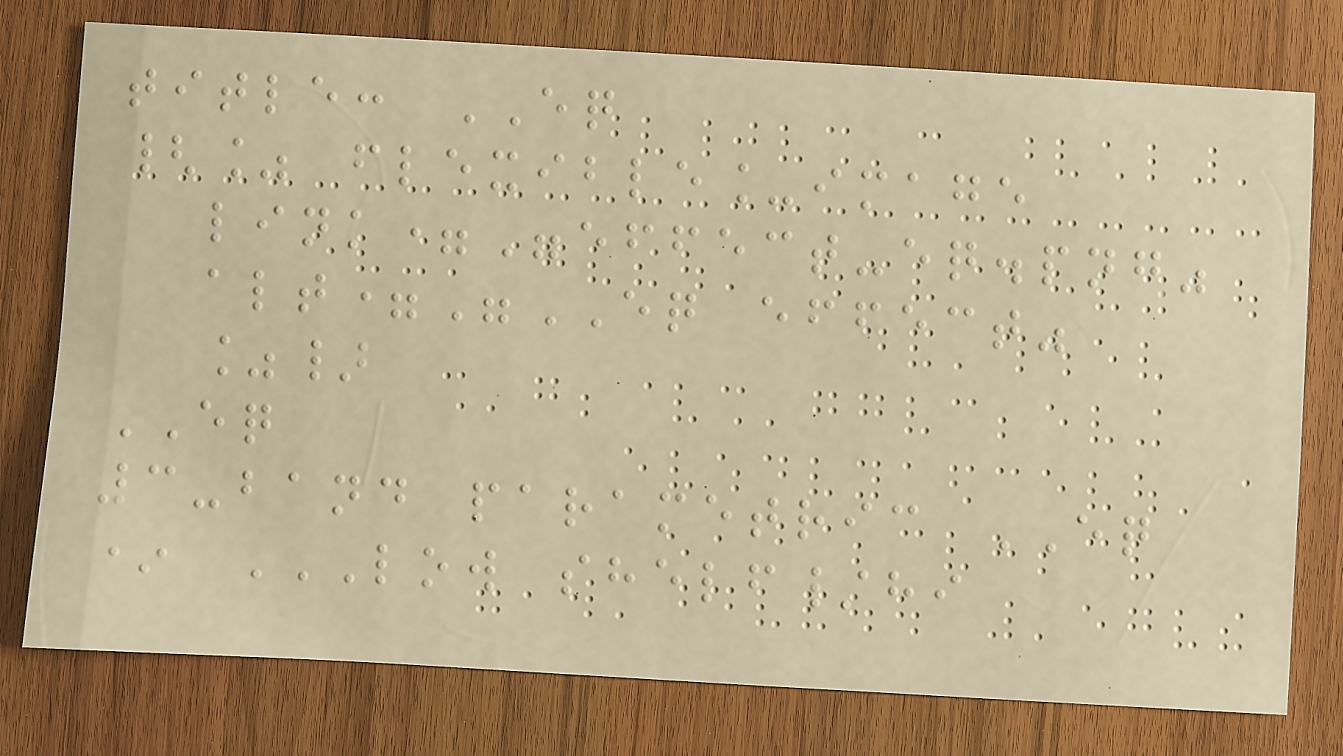title: EQ
{% flexible_image
link="effect-eq.png"
alt="EQ effect"
%}
EQ
3-band parametric EQ
* LOW SHELF/HI
